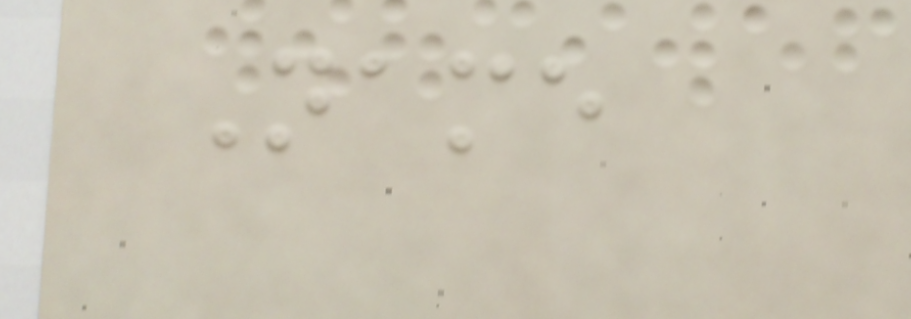Name
